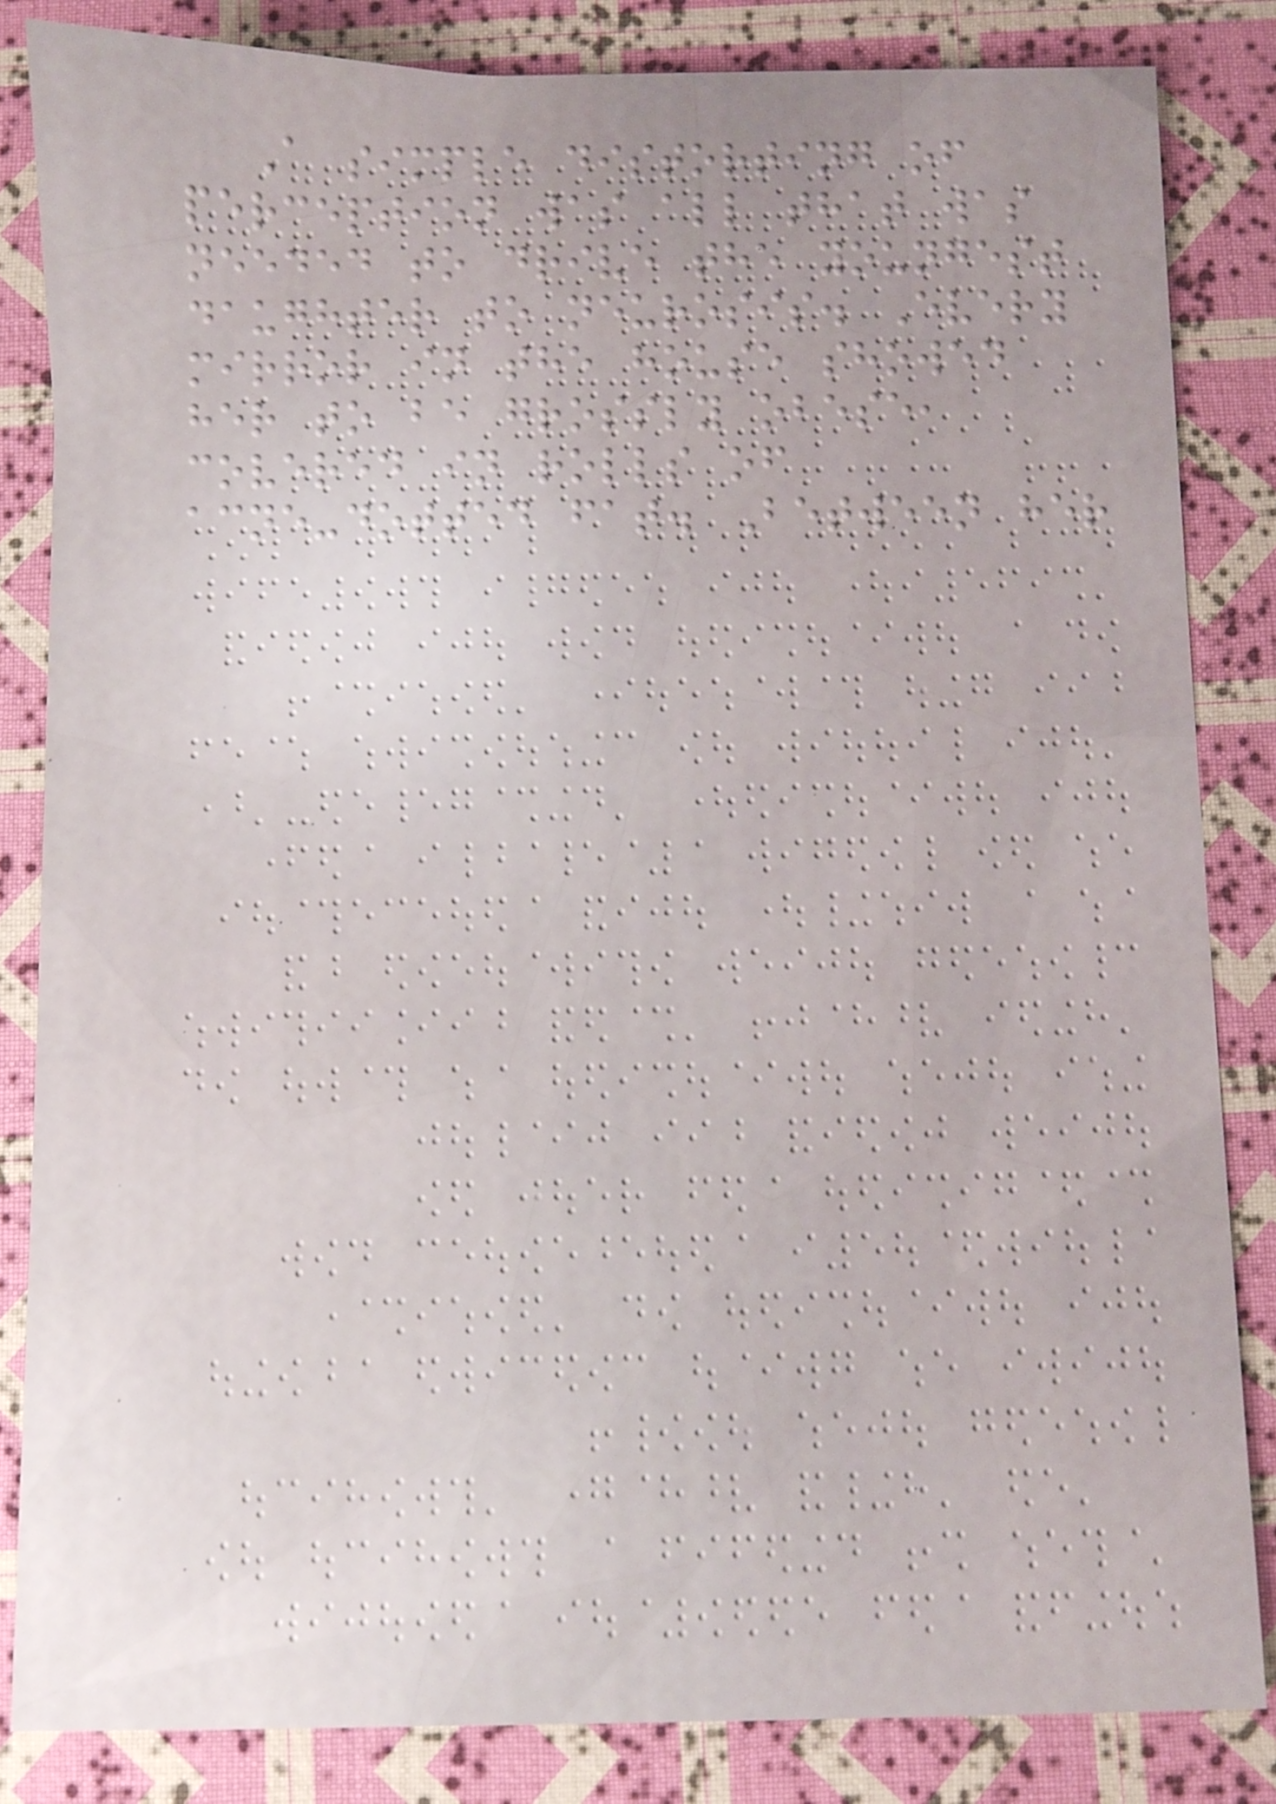A simple distorting of
perception was all that was
needed to drive the youngest
daughter to neurosis. Every
mirror in the house showed
her to be grossly obese,
covered in rolls of
acne-dotted fat. Between her
